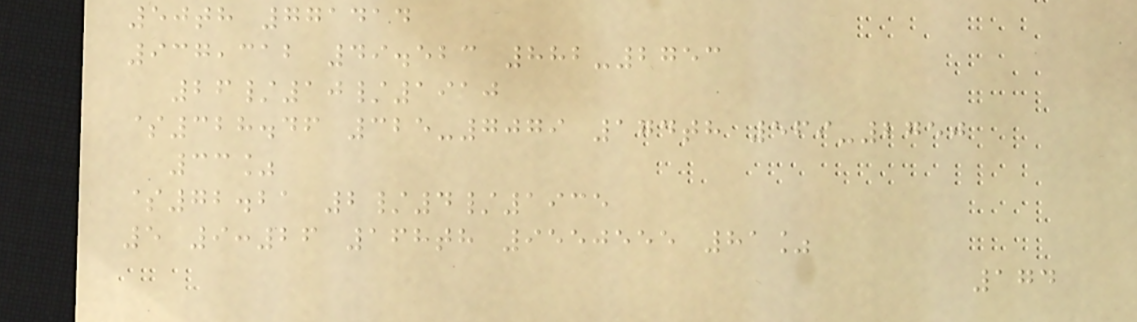50th 771414
937,312 49.523 882-2753
26/10/1910
$328.46 325-7079 174th 569-2750
33%
$72.21 2/4/1935
5 9:26 168th 9550555 81%
174
